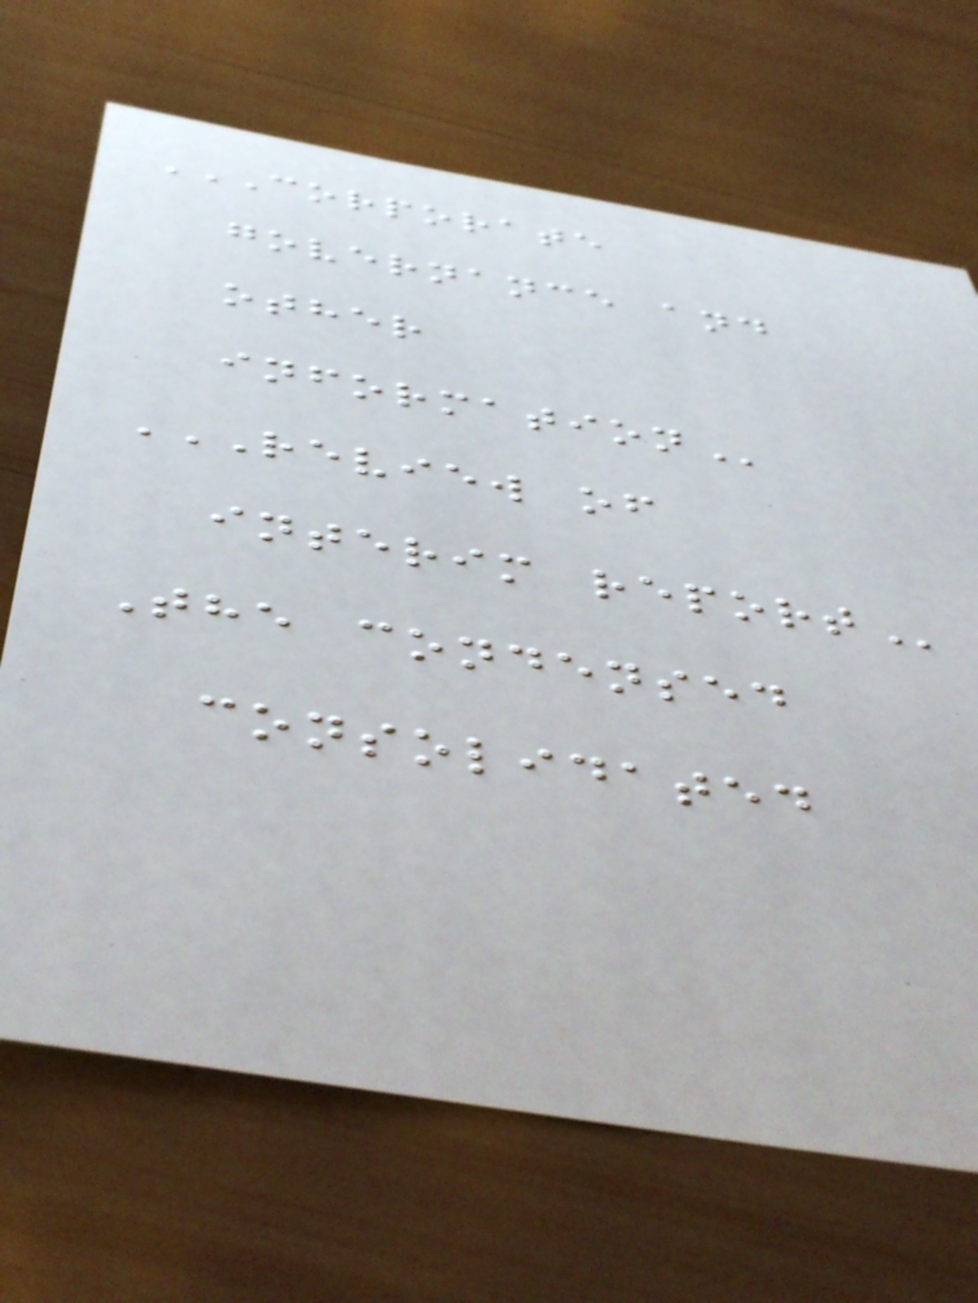CORPORATE
GOVERNANCE AND
OTHER
INFORMATION
REVIEW OF
INTERIM REPORT
The condensed
consolidated
